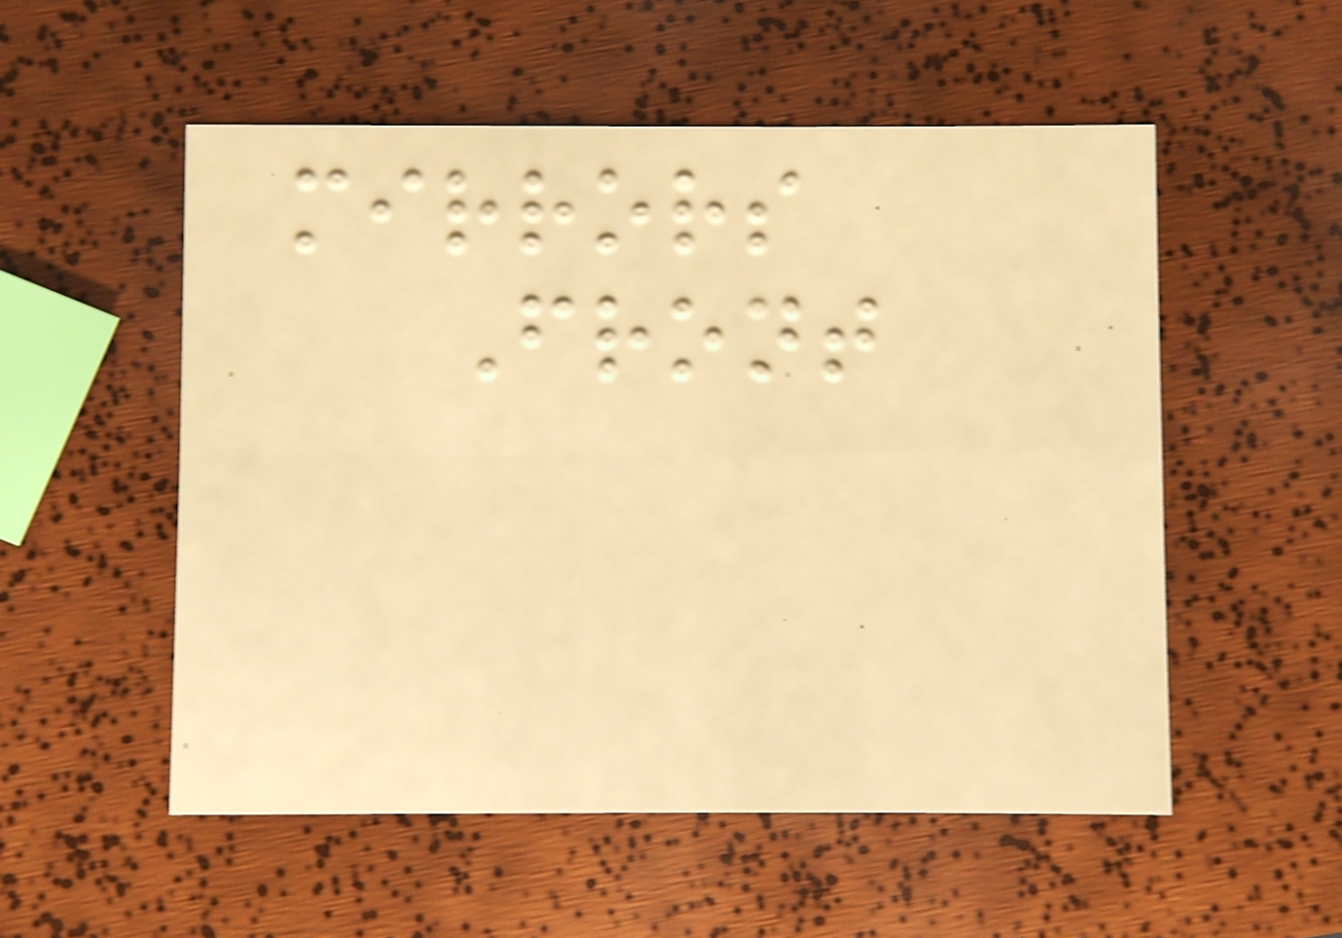mirrors
Front
